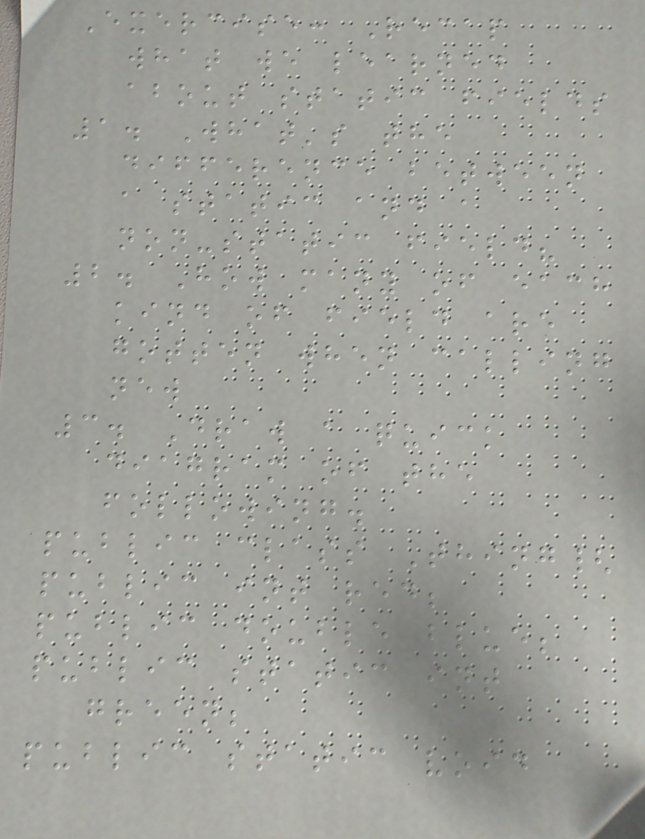Exercise: Recap
what we learned
about static fields
1. What's the
difference between
a static and a
non-static field?
2. How many of each
kind of field are
gotten when calling
new
3. Draw a quick
diagram of the
following.
public class Thing{
public int red;
public double blue;
public static int
green;
public static void
